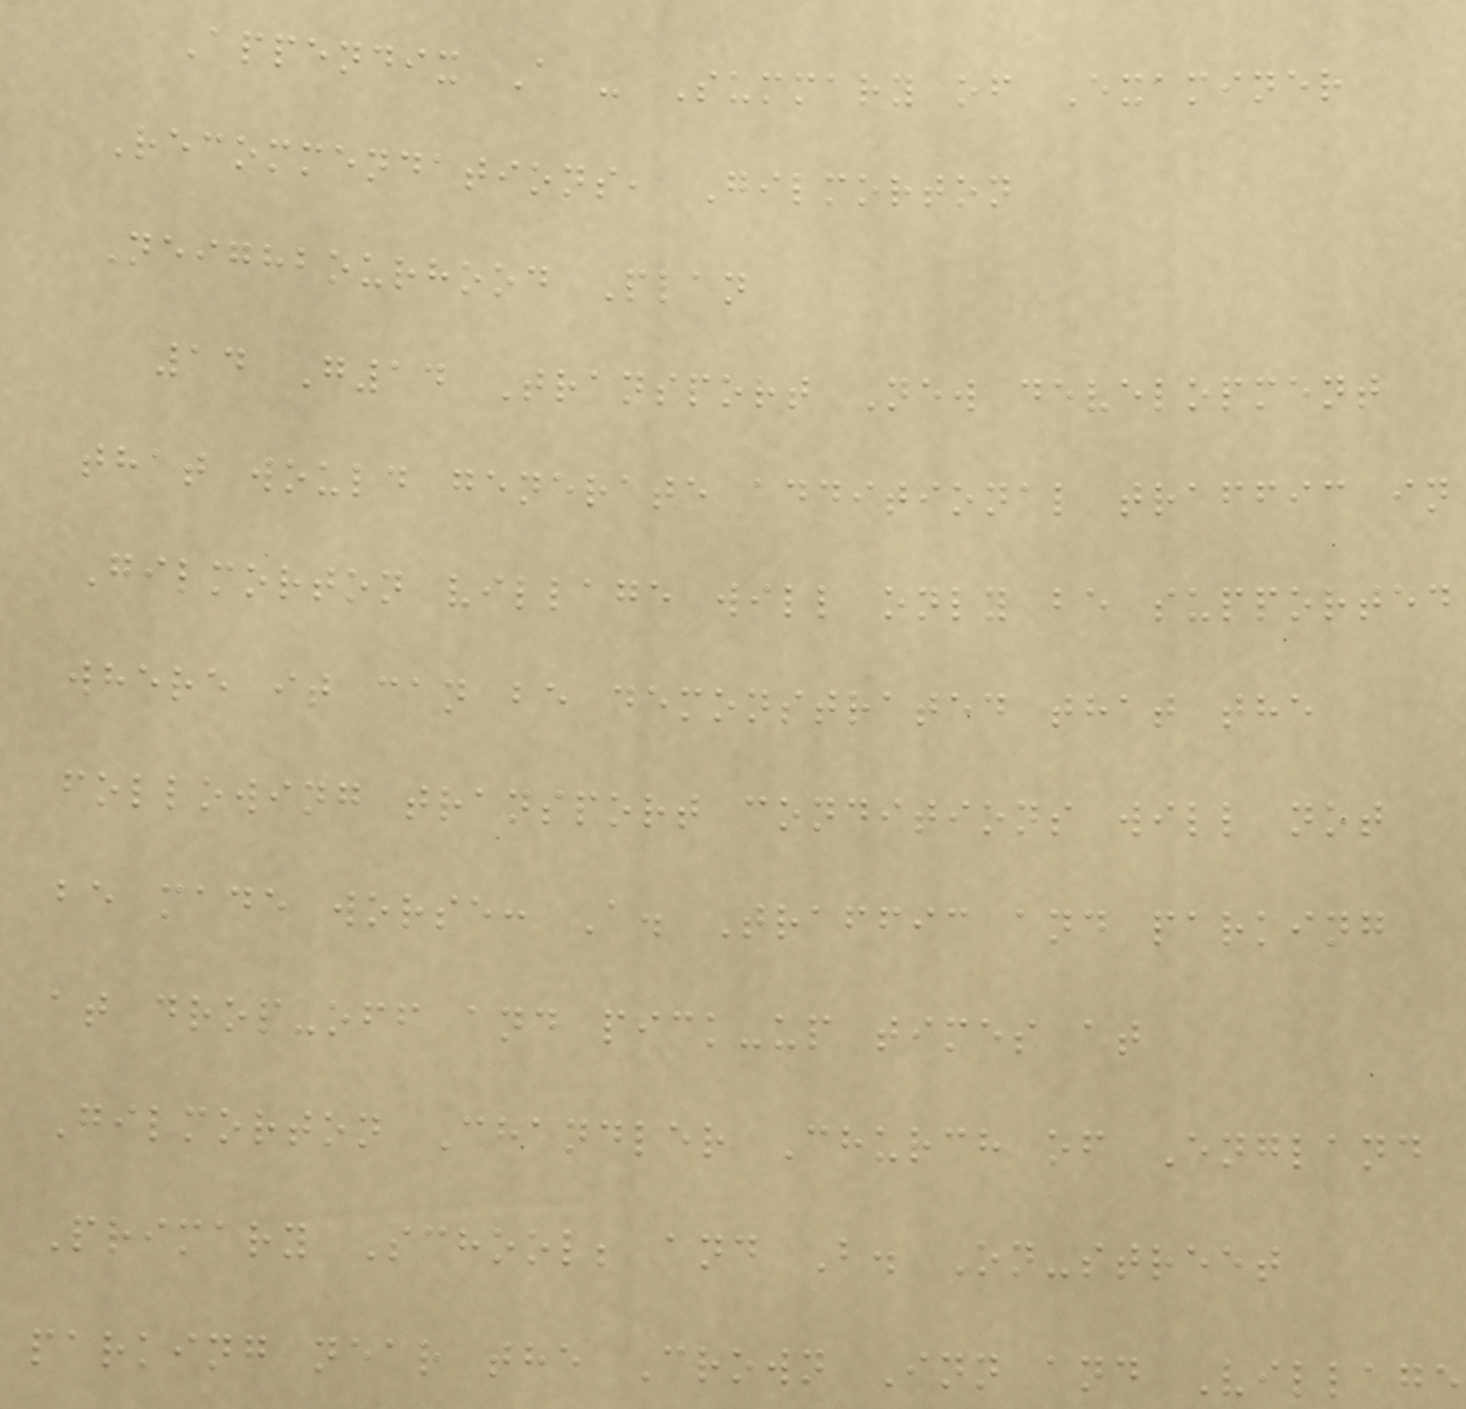Appendix A - Summary of Examiner
Recommendations, Gilmorton
Neighbourhood Plan
14 G14 Transport New development
that would generate additional traffic in
Gilmorton village will only be supported
where it can be demonstrated that the
following transport conditions will not
be made worse: A. Traffic and parking
at drop-off and pick-up times at
Gilmorton Chandler Church of England
Primary School; and B. On-street
parking near the Crown Inn and Village
